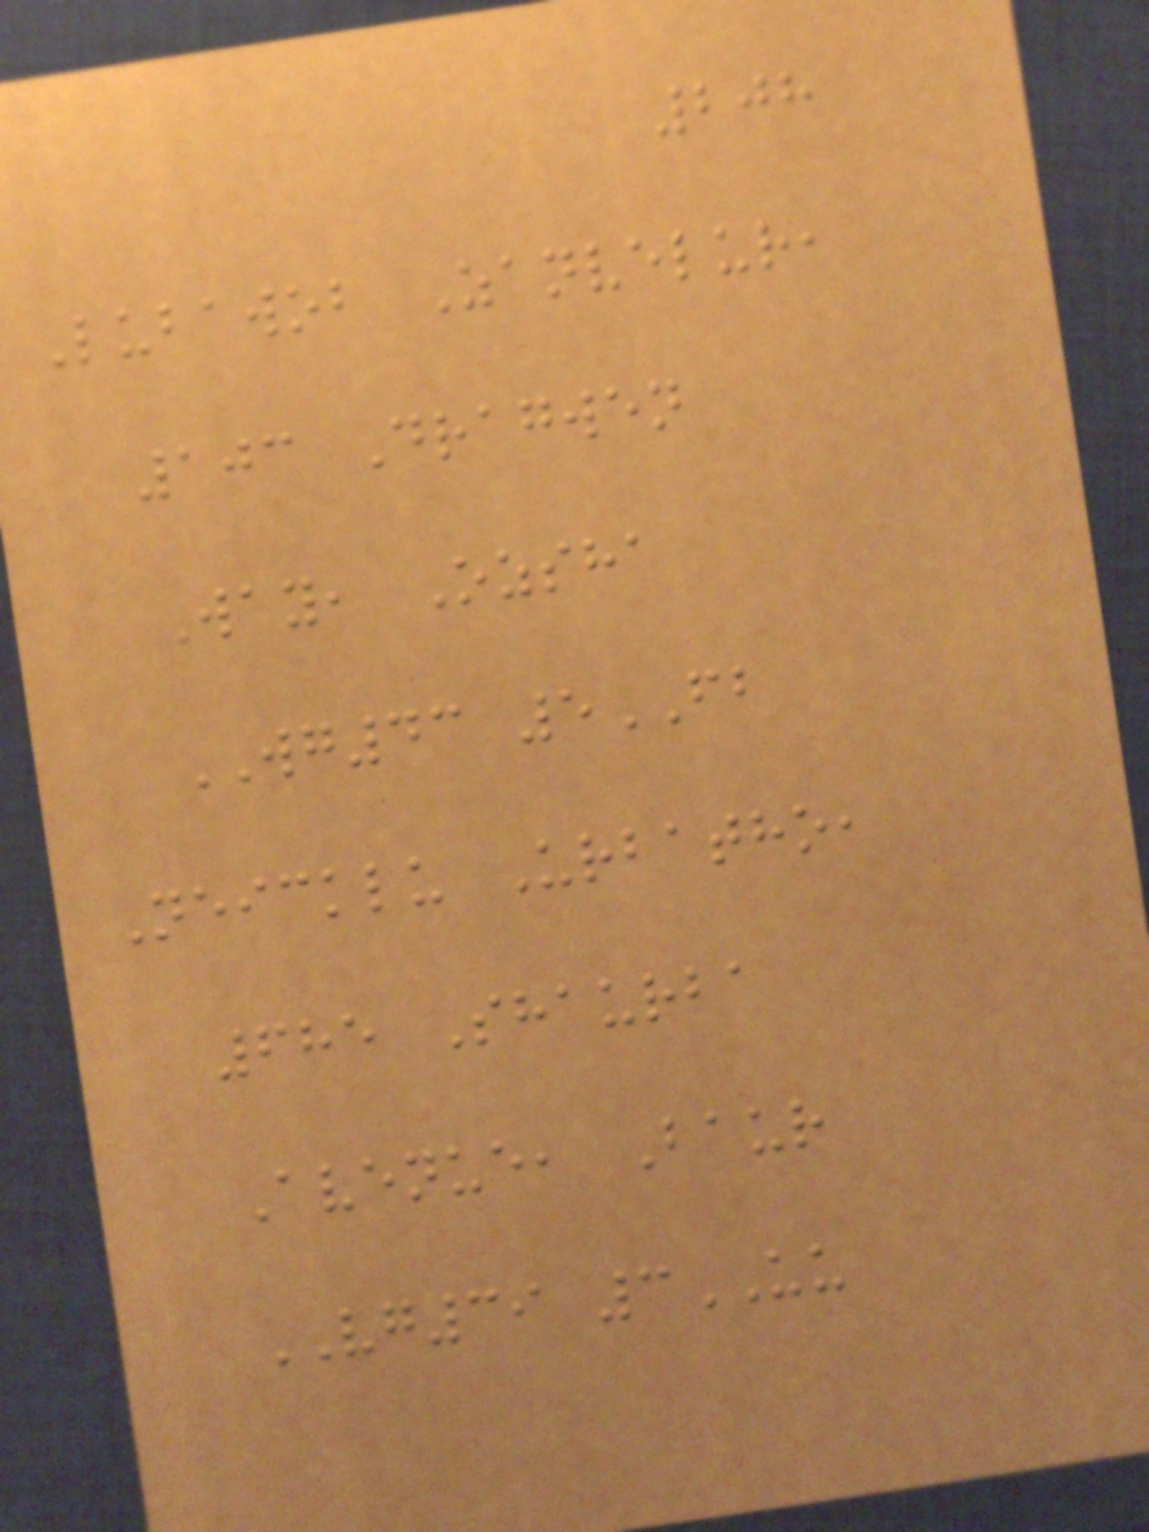208
Lubawob Zanvelur,
103 Dragwen
Way, Ozsha
WG43 5FB
Neicklu Urbatho,
685 Shaurba
Avenue, Baur
VG39 3UU
